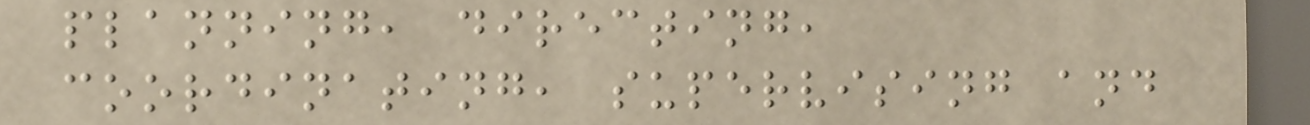planning, directing,
coordinating, supervising and
